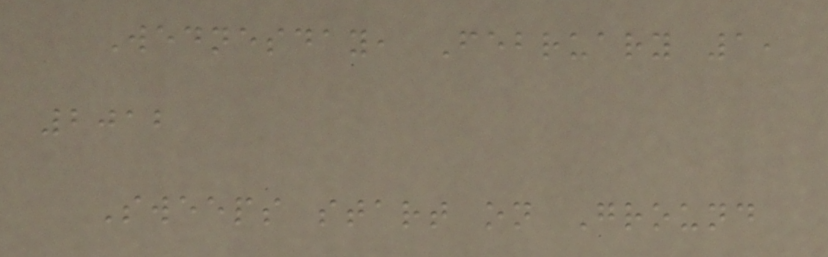Wednesday, February 1,
2012
Sweeps start on Ground
